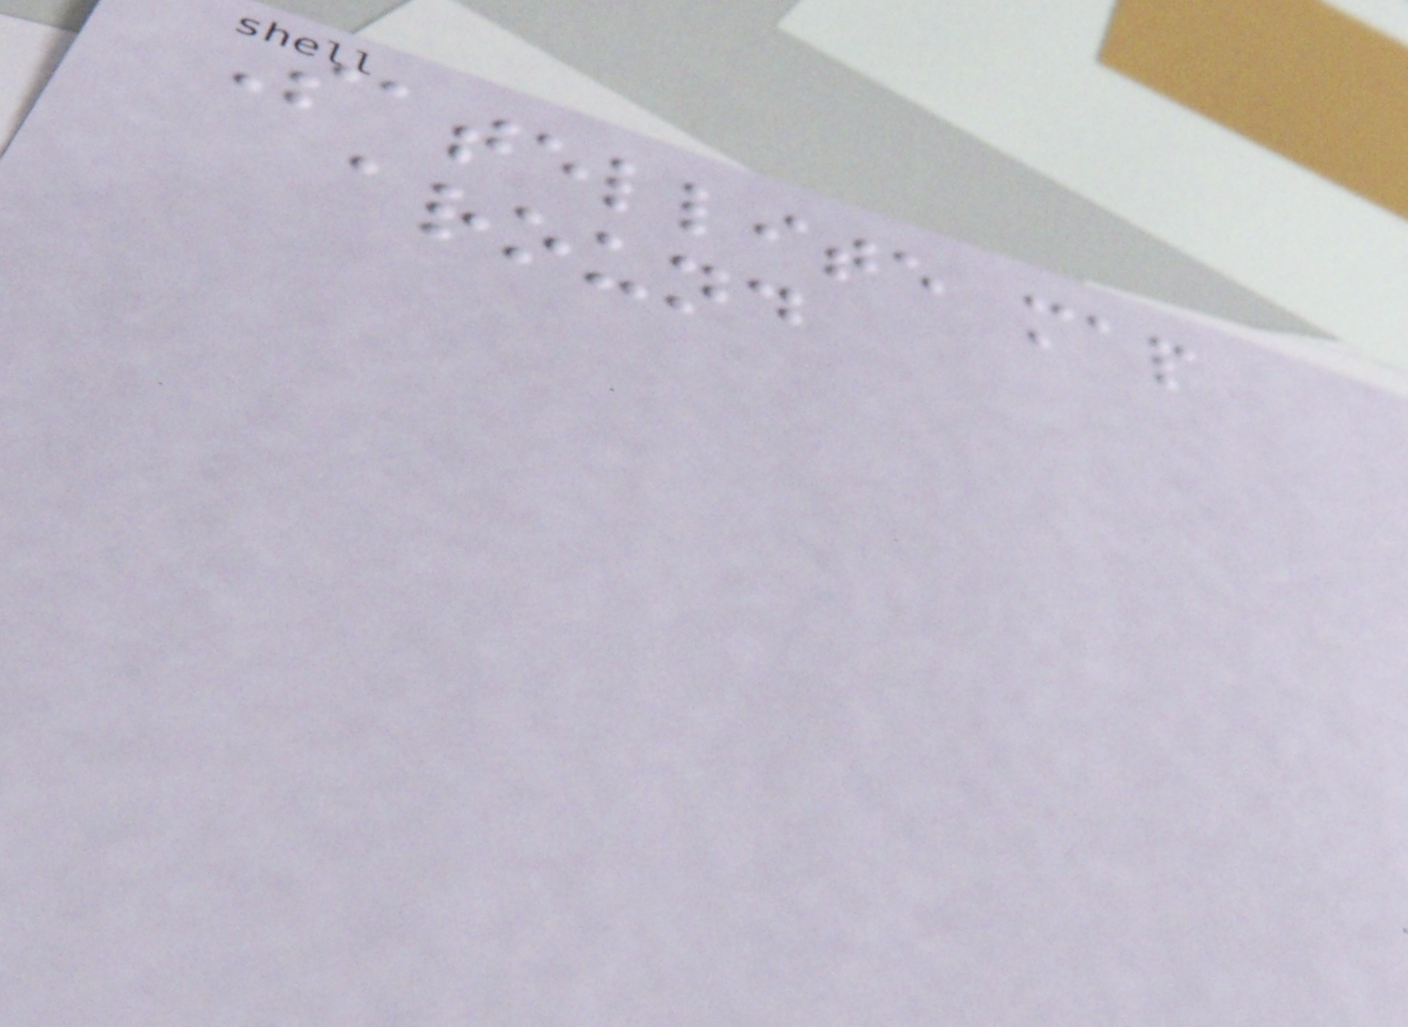Satellite map
around
